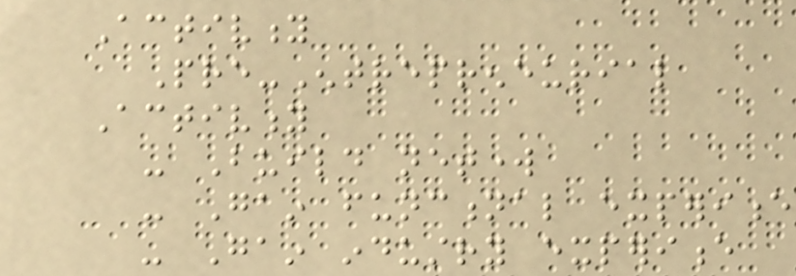Activity
Pre-Entrepreneurial
Activity
- Build network
- Gain functional experience
- Gain industry experience
